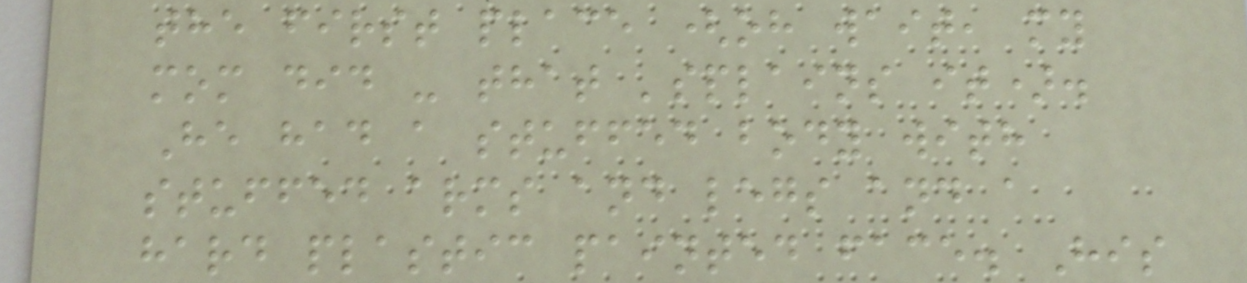the first place (oh wait, my
mom did - that 'splains it).
He had a stuffed body with
stuffed arms and legs and a
hard plastic painted face. His
